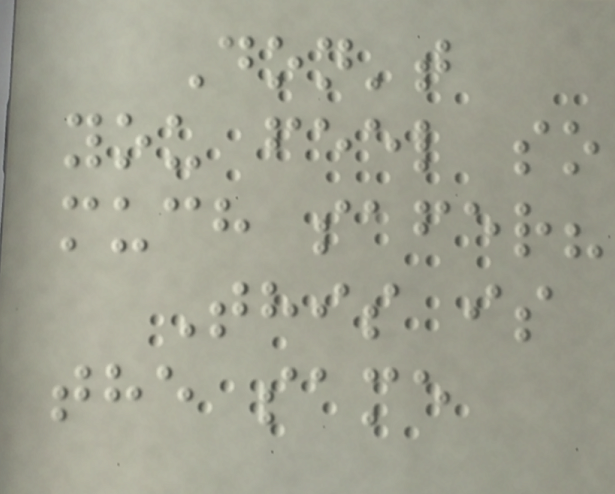Don't
you feel so
much safer?
This is
the same
